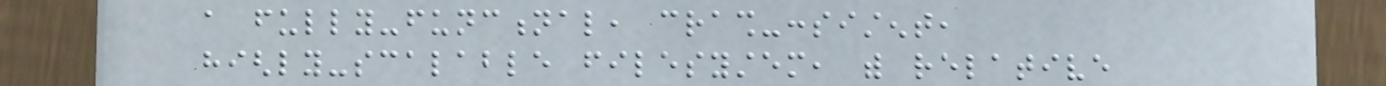a fully-functional, crash-consistent,
highly-scalable filesystem, with relative
